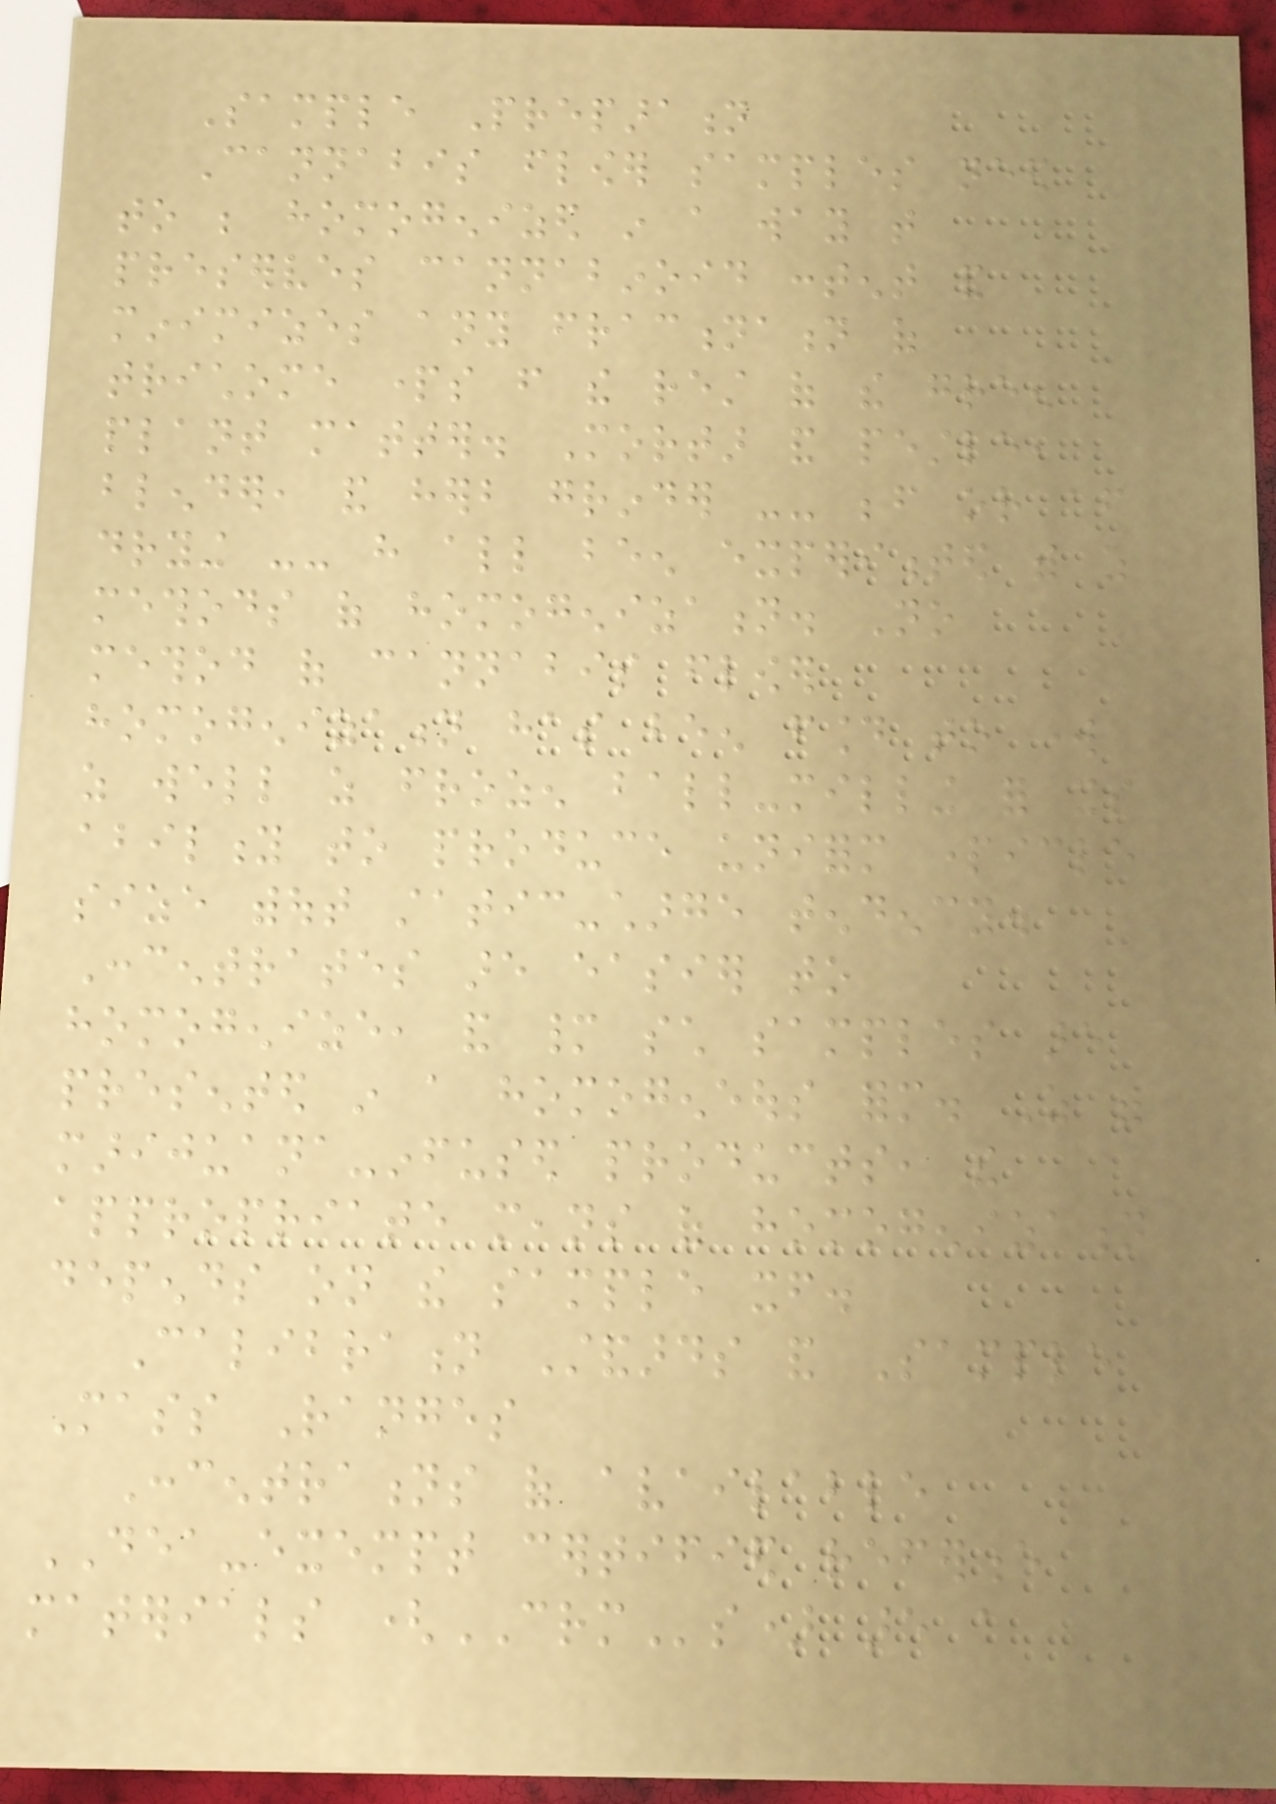Sample Preparation
Cannabis flower samples need
to be homogenized in a way that
preserves cannabinoid content and
minimizes any fractionation of
trichome parts from the rest of the green
plant matter. Mortar and pestle,
blender, and herb grinder -- before or after
drying -- have all been experimented with as
methods of homogenization. No
method of cannabis flower
homogenization has been found to work
as well as frozen ball-milling for its
ability to produce uniform particle
size without static-charge tendency.
Concentrates are easier to
homogenize, and many such samples are
presented in a homogeneous form. As with
marijuana-infused products, the
appropriate means of homogenization
depends on the sample itself.
Calibration Standards and Sample
Mass Ranges
Concentrations of available
DEA-exempt certified reference
materials (CRMs) are a
